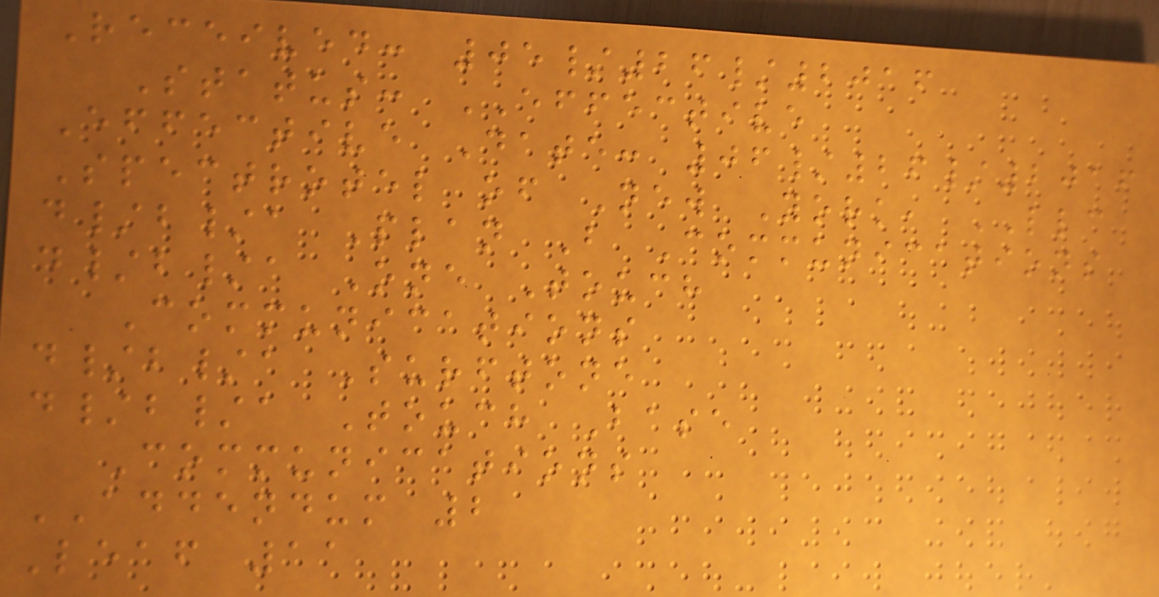Received: 05/26/2016
Status: EFFECTIVE
Effective Date: 06/26/2016
Spectrotel of New York, LLC
d/b/a Plan B Communications
d/b/a One Touch
Communications
d/b/a Surftone
d/b/a Touch Base
Communications
ADDENDUM 2
Leaf 11
